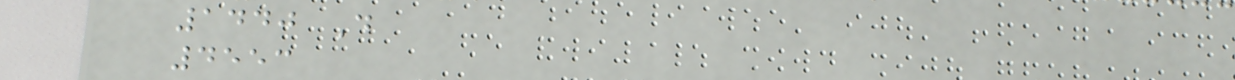1440 D
4553
